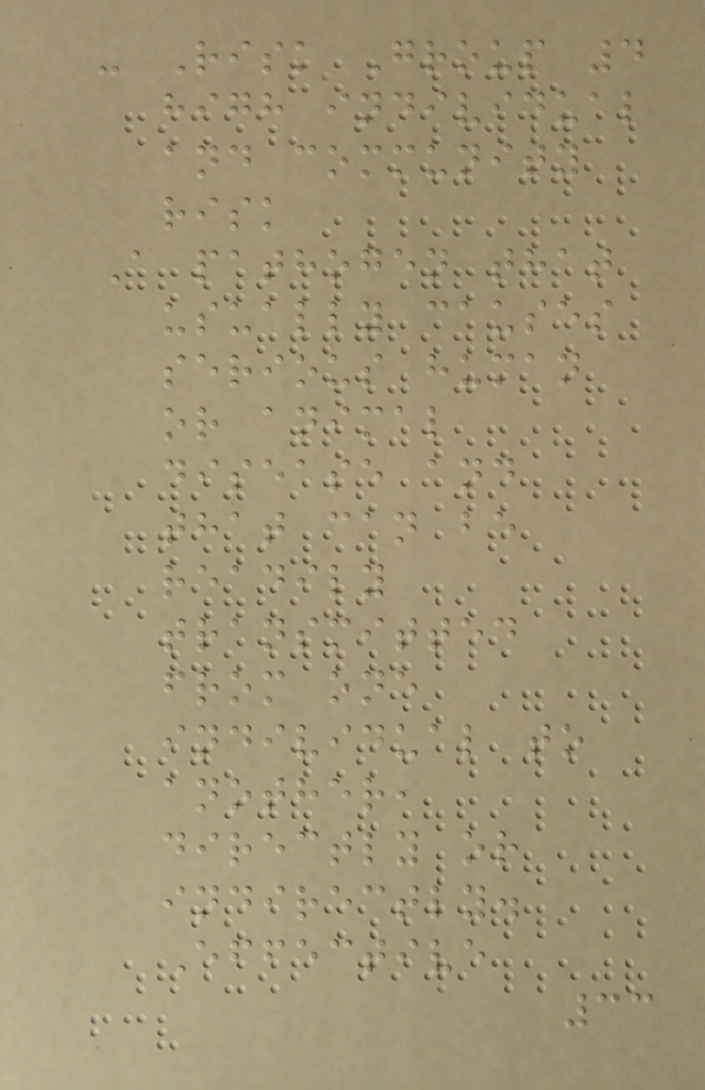- Risk Group 4
high individual
and community
risk
A pathogen that
usually causes
serious human
or animal
disease and
that can be
readily
transmitted
from one
individual to
another,
directly or
indirectly.
Effective
33
